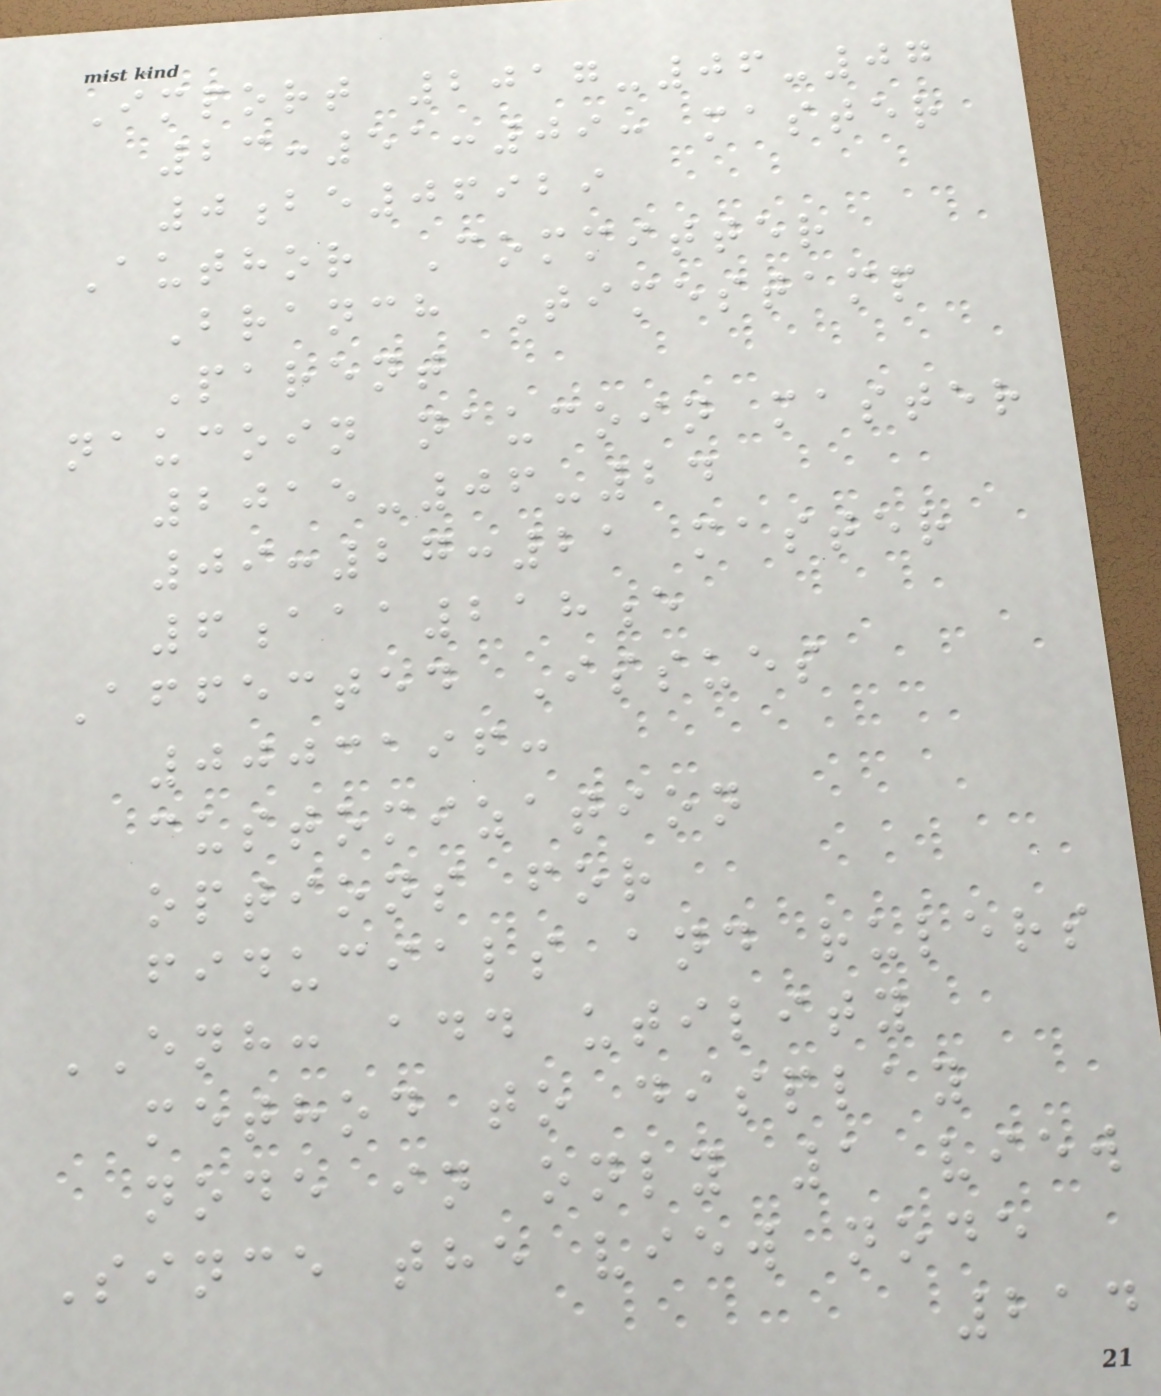Import 2017-06-07
23:51:09: master
0be06929
Author Committer
Branch Timestamp
Parent
naucoin naucoin master
2015-06-24
09:27:21 master
6aaa218e
Affected Issues
0003196:
customization
options for
fiducials and rulers
ENH: add utility
method to display
node in only 1 view
Since the view node
214
